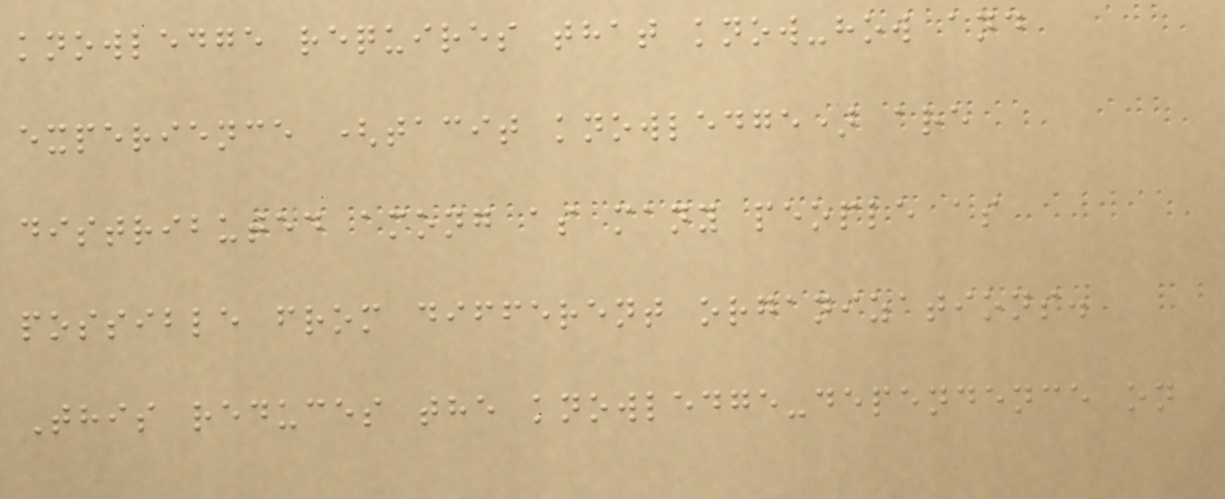knowledge requires that know-how and
experience (tacit knowledge) are
distributed among as many people as
possible from different organizations.
This reduces the knowledge-dependence on
